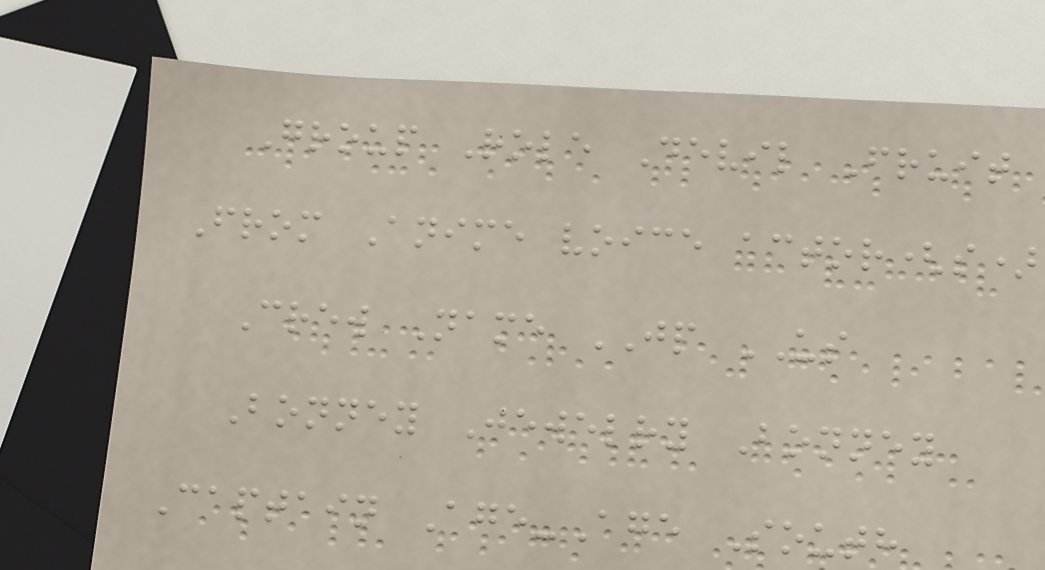Group Role Devil Fruit
From Anime voice actor(s)
Crew Name JP US
Bonney Jewelry Bonney
Captain Age-Age South
